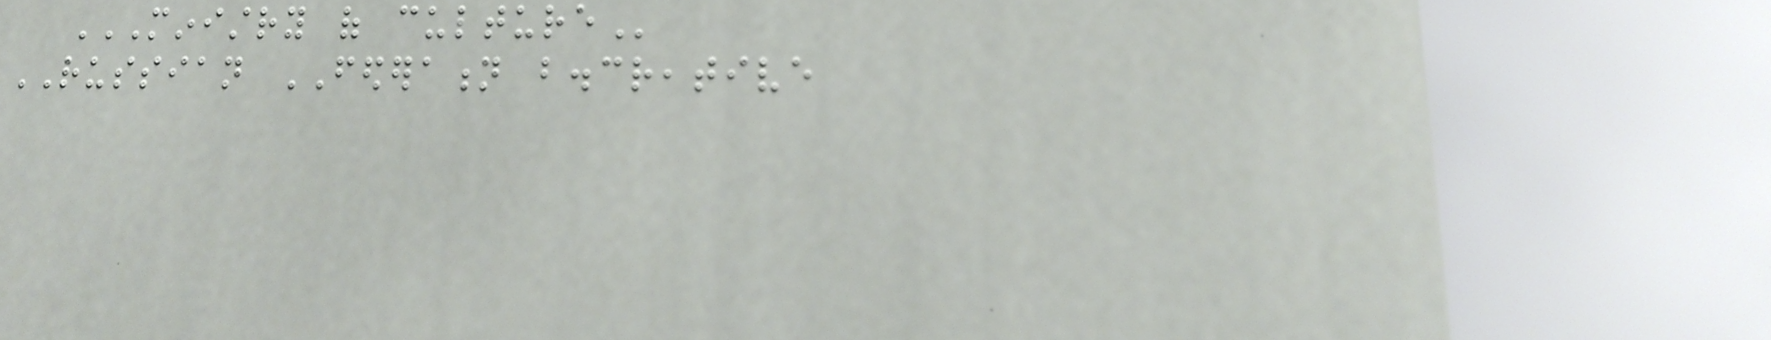MINISTRY OF CULTURE
RUSSIAN FEDERATION b.creative
